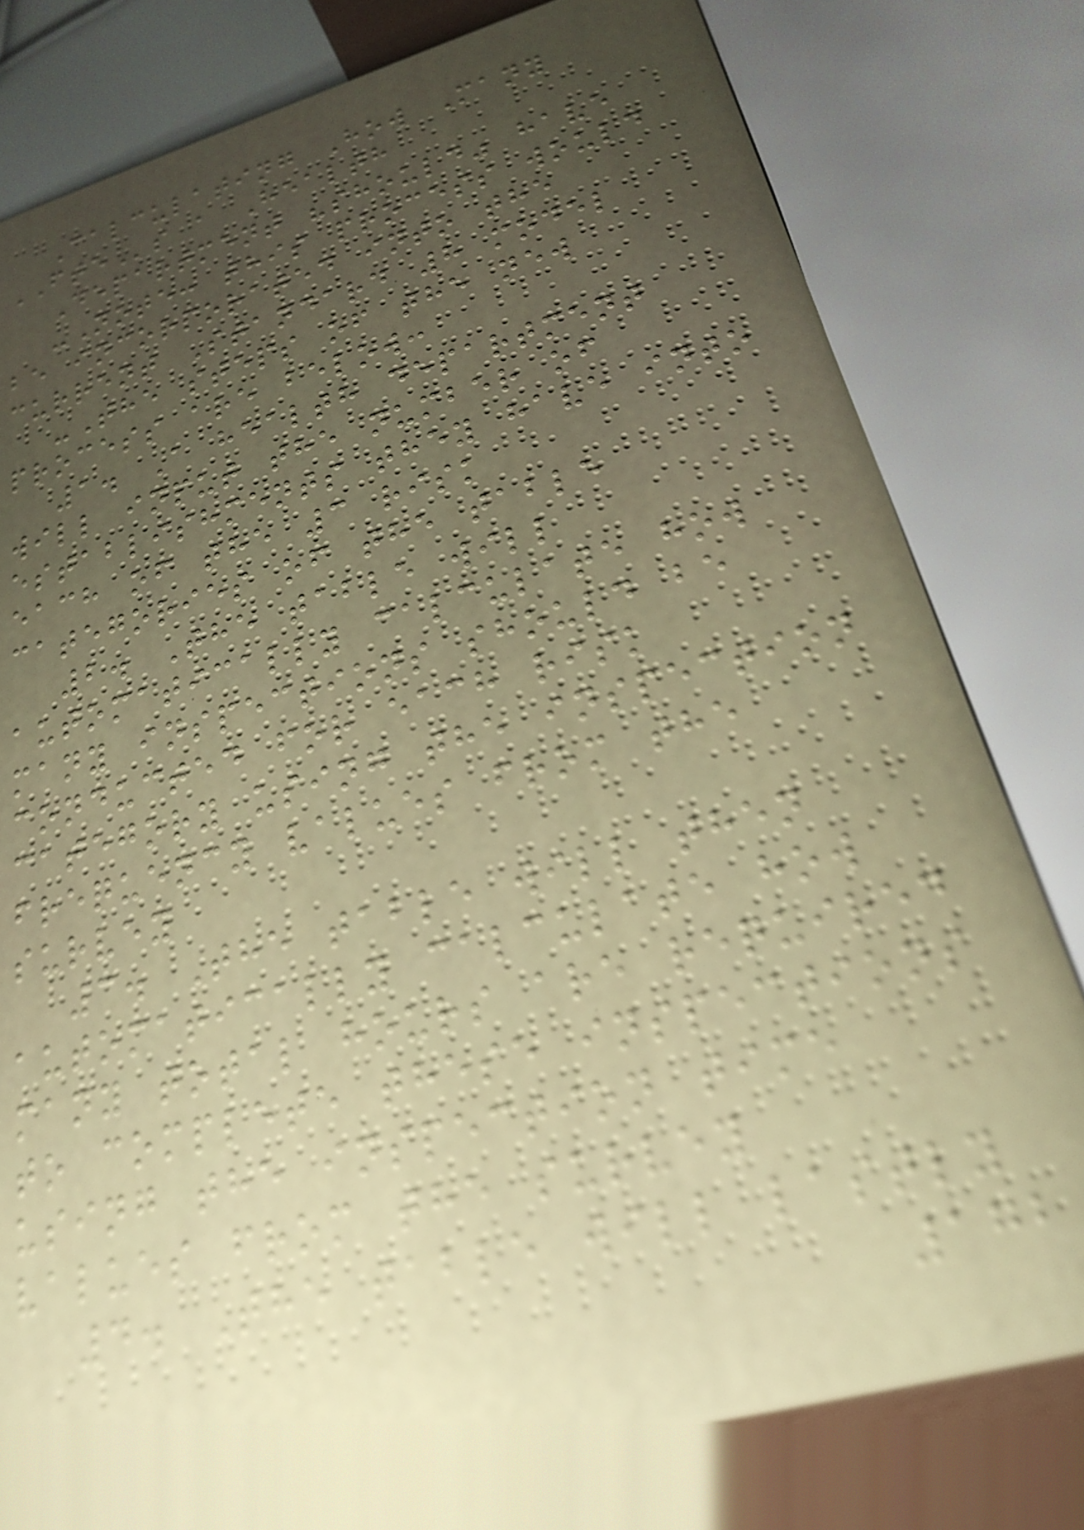Calculating How Many
FTEs a Health
Department "should" have
-Note: this process would
be incorporated into the
current Standard 8 model
-The steps of the new
process are below:
1. A health department
will input the number of
establishments they have into
each of the 3 risk
categories of the table
2. The table will
automatically calculate how
many inspections should be
conducted for each risk
category using the inspection
frequency values from the
survey
3. The table will then
automatically calculate how
many total hours are required
to complete these inspections
using the inspection time
values from the survey
4. The table will lastly
172
